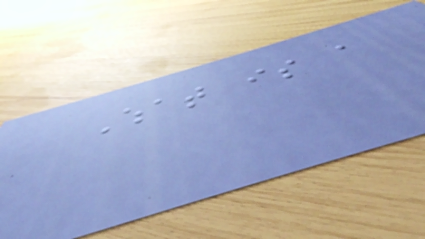What is a
